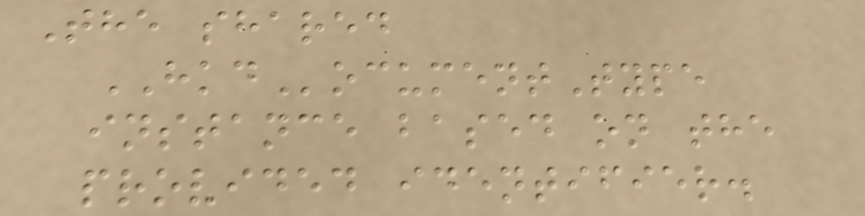The shared
HKDocumentType
instance based on the
provided identifier.
